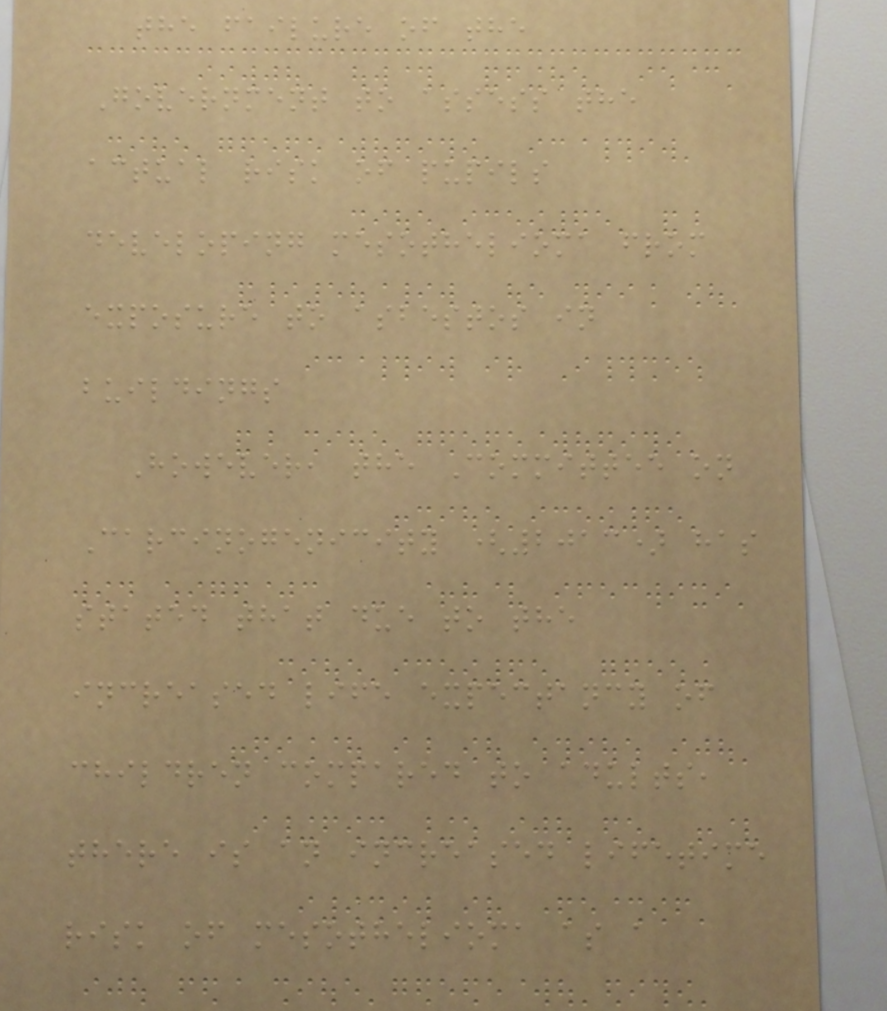the failure of the
Government to assess the
actual risk of pupils
developing mesothelioma from
exposure to asbestos in
buildings
However, the Committee on
Carcinogenicity (2013) has
stated that due to the
increased life expectancy of
children compared to adults,
there is an increased lifetime
risk of mesothelioma as a
